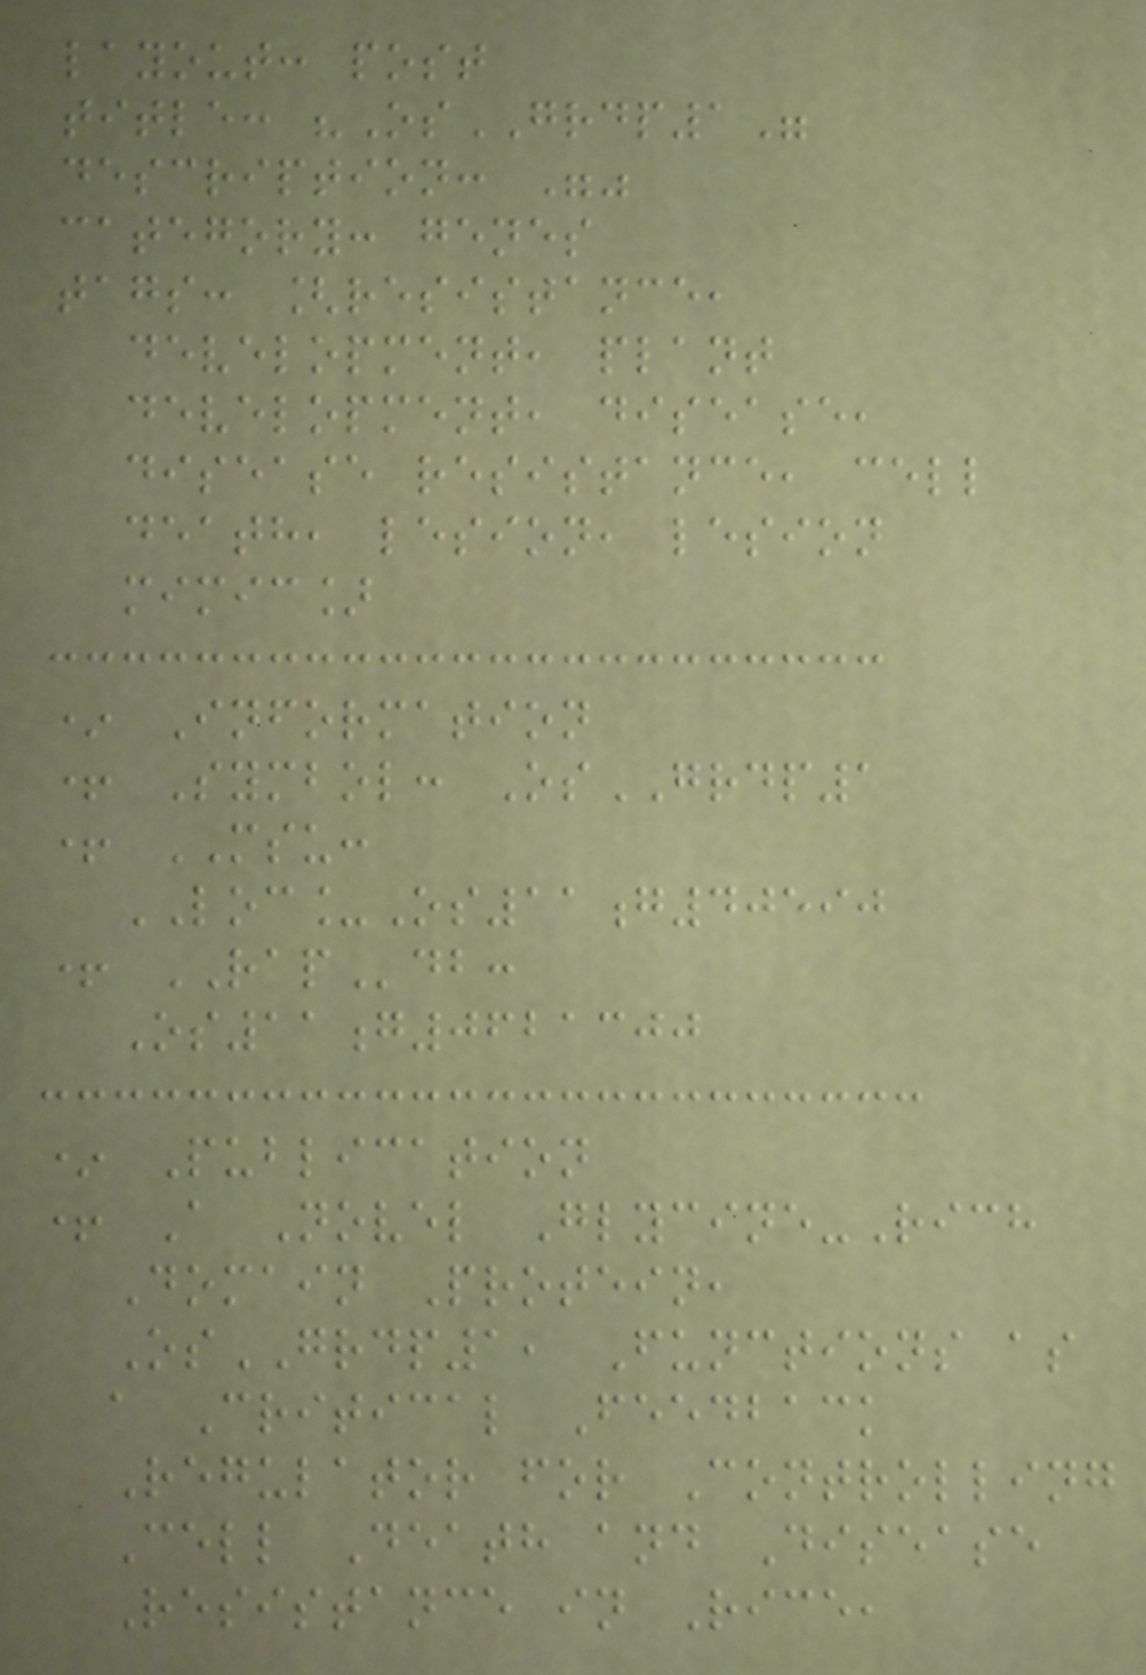layout: post
title: "OsGRDP1"
description: ""
category: genes
tags: [resistance,
development, plant
development, disease,
disease resistance, cell
death, lesion, lesion
mimic]
* Information
+ Symbol: OsGRDP1
+ MSU:
LOC_Os11g40590
+ RAPdb:
Os11g0621300
* Publication
+ A Novel Glycine-Rich
Domain Protein,
OsGRDP1, Functions as
a Critical Feedback
Regulator for Controlling
Cell Death and Disease
Resistance in Rice,
